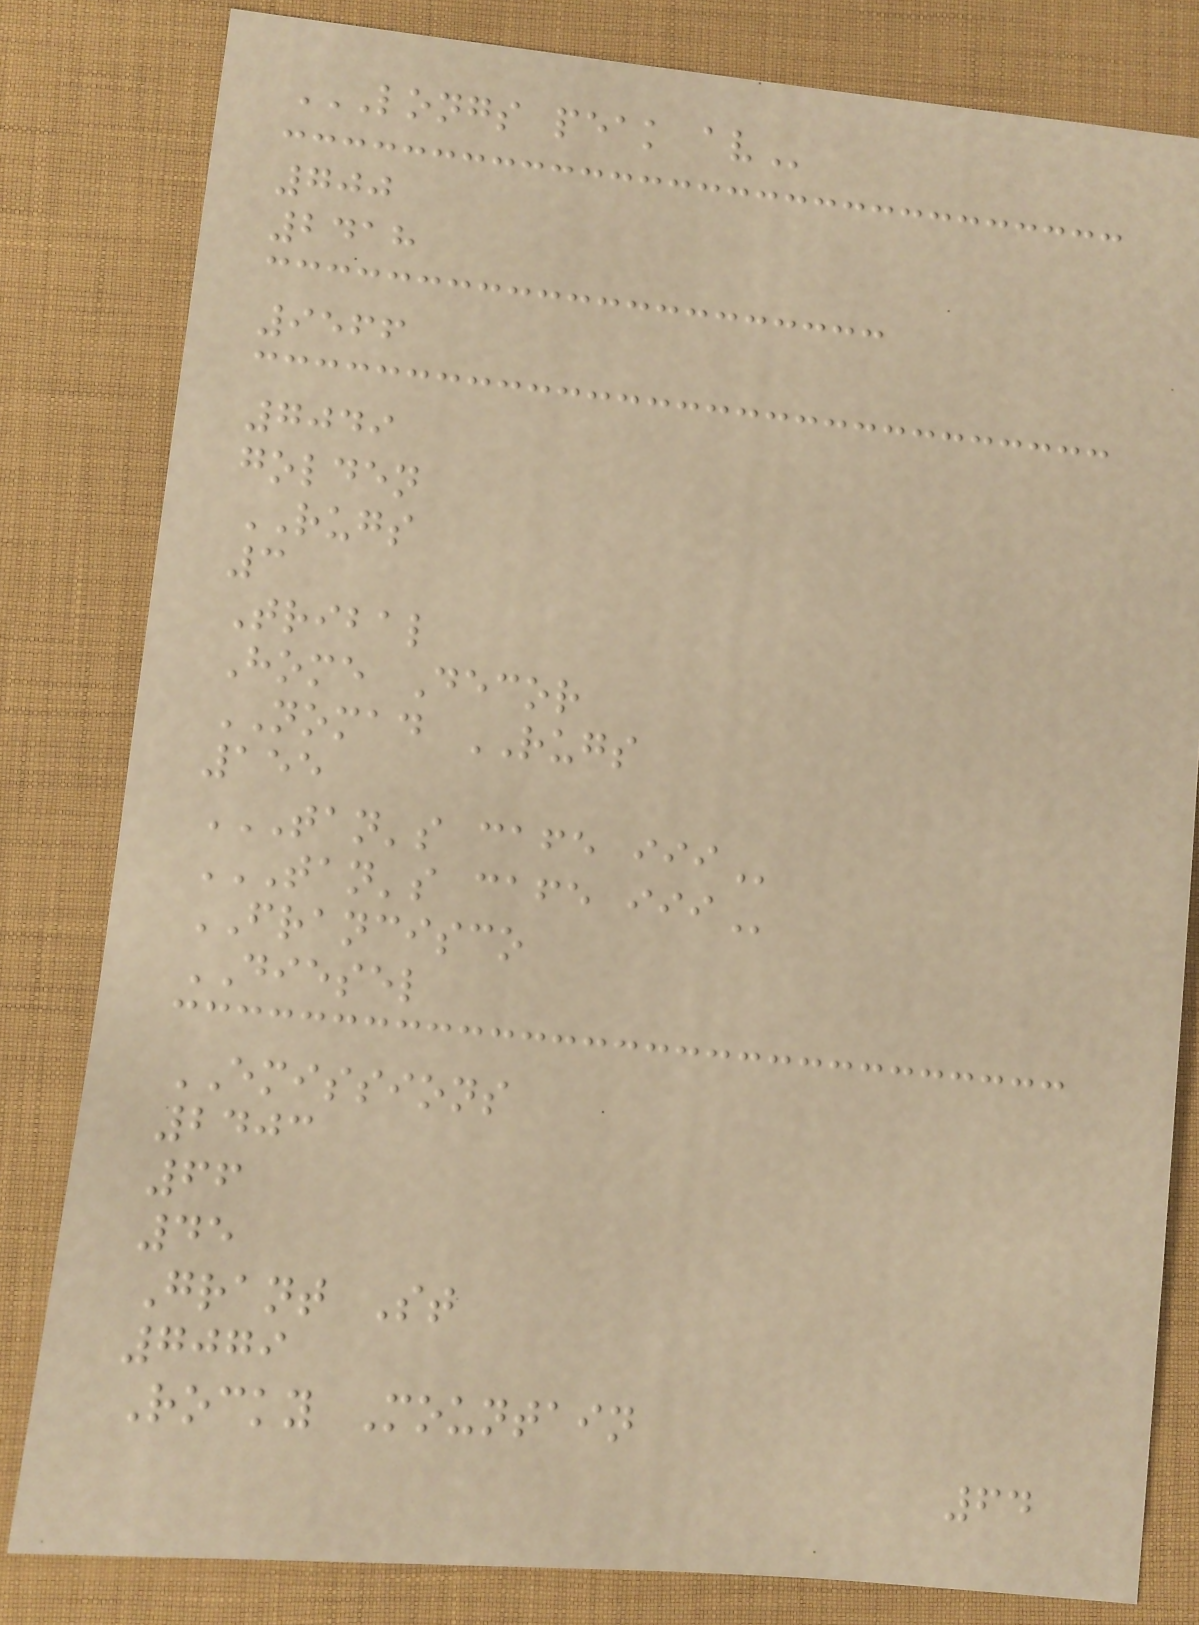LONGS PEAK AV
700
2418
9566
7049
golden
RUGS
3
Tribal
Home Decor
NOMAD RUGS
155
TAN'S CAFE III
TAN'S CAFE III
FRANCISCO
DIESEL
EMISSIONS
2403
66
45
Grant St
7079
Rocky Mountain
64
